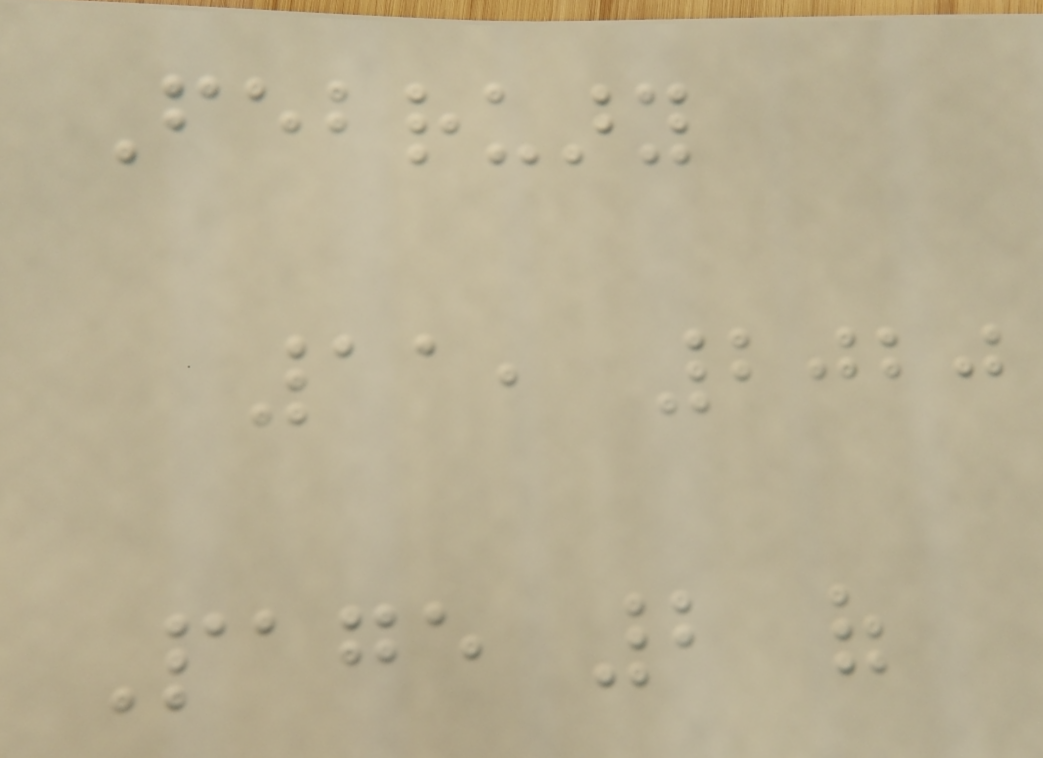February
11, 2020
Page 2 of
